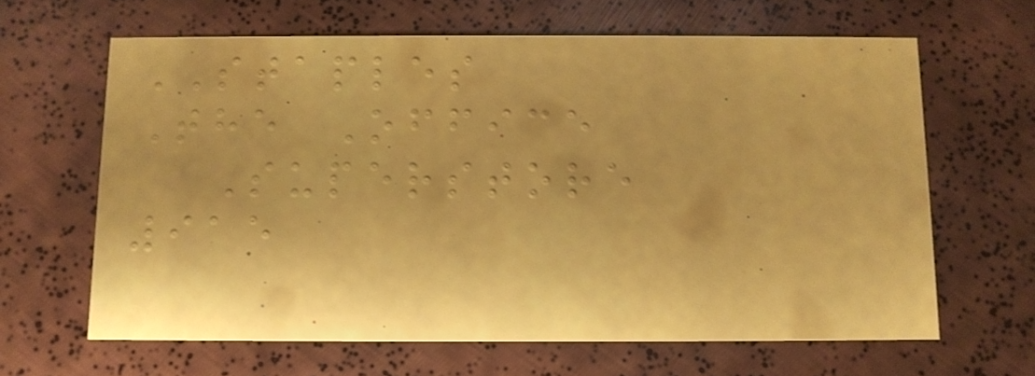STAPLES
The Office
Superstore
915
